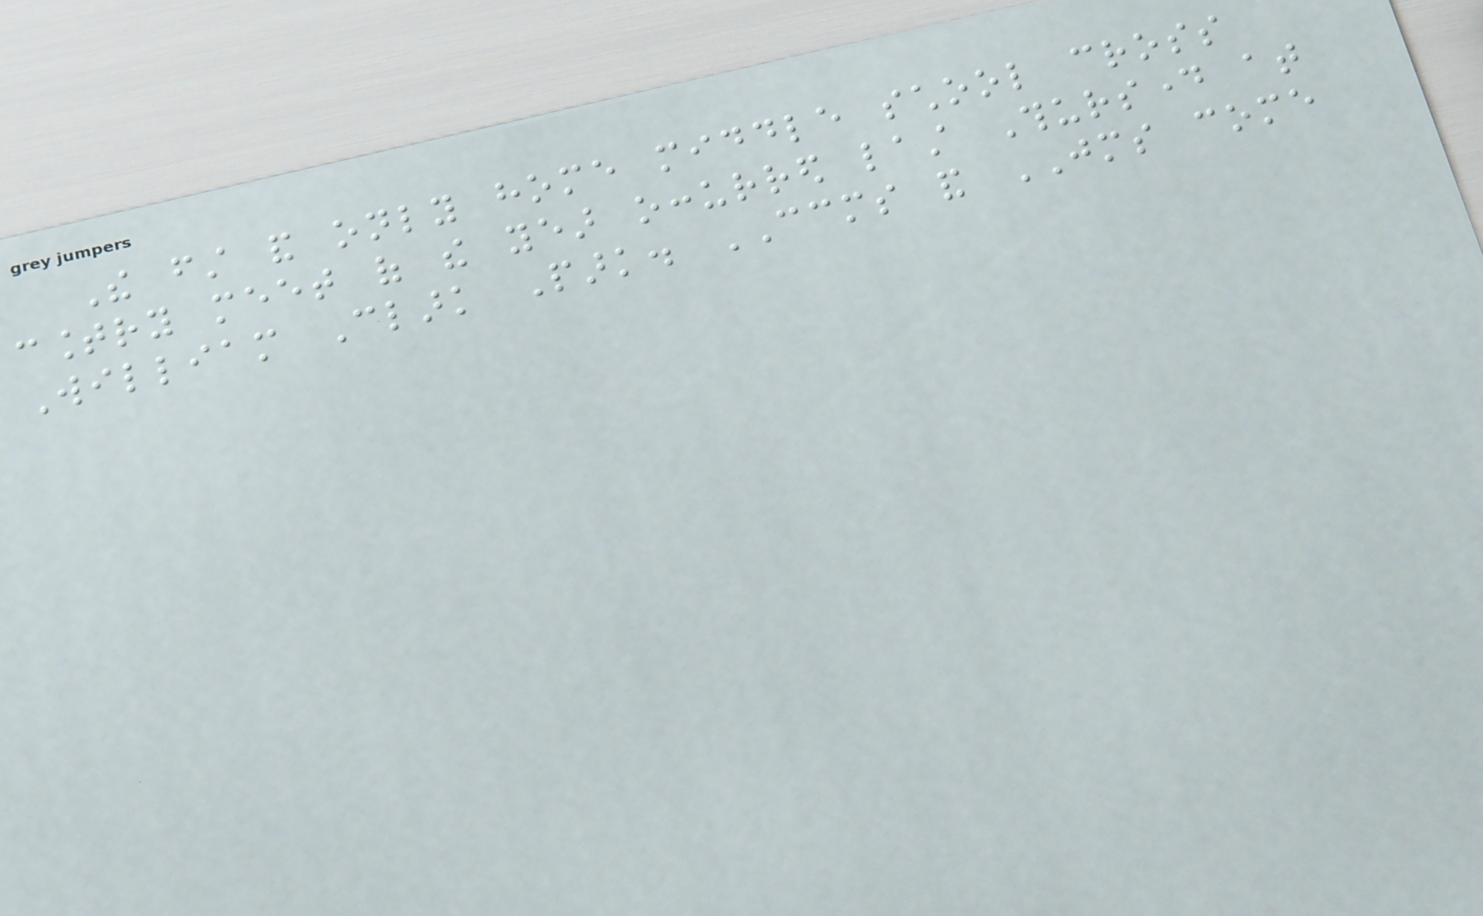The first and only home middle school cross
country meet of the year occurred last Thursday at
William Clark Park. CCMS and JMS come
